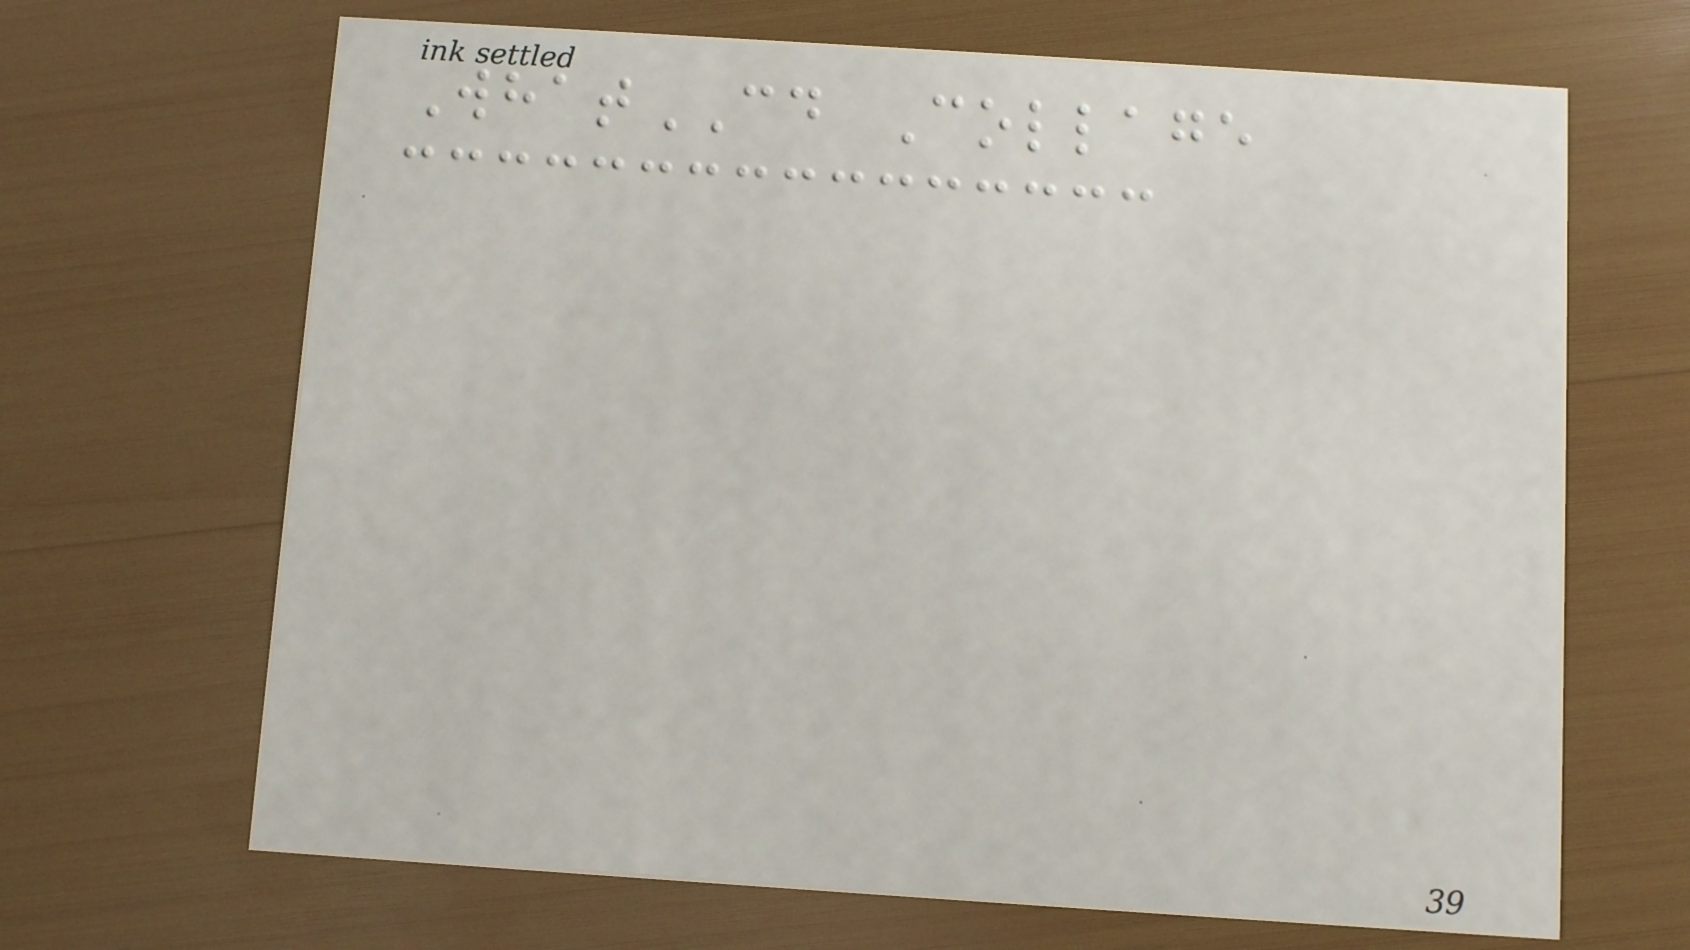WhatCD Collage
